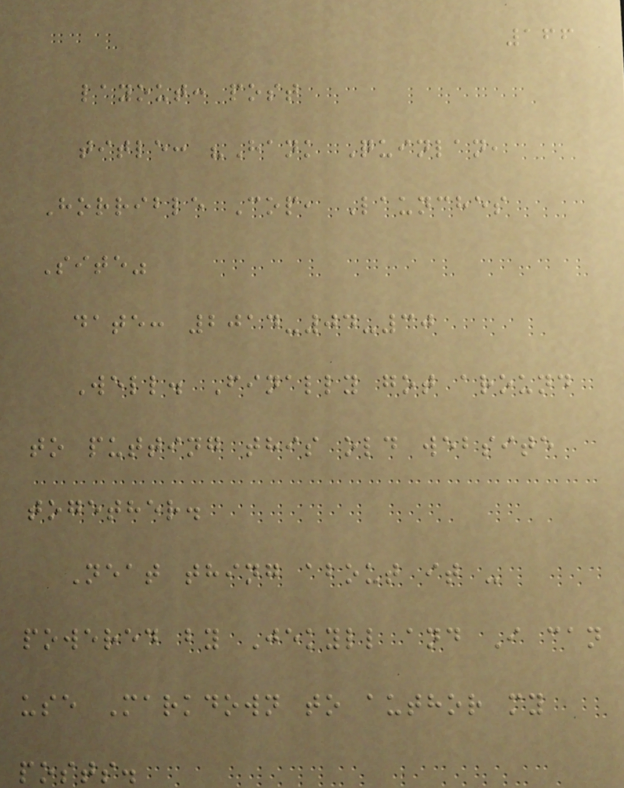166
layout: post
title: "Hank Quinlan,
Horrible Cop, Launches
Site"
date: 2014-04-30
Well. Finally got around
to putting this old website
together.
Neat thing about it -
powered by Jekyll and I can
use Markdown to author my
posts.
